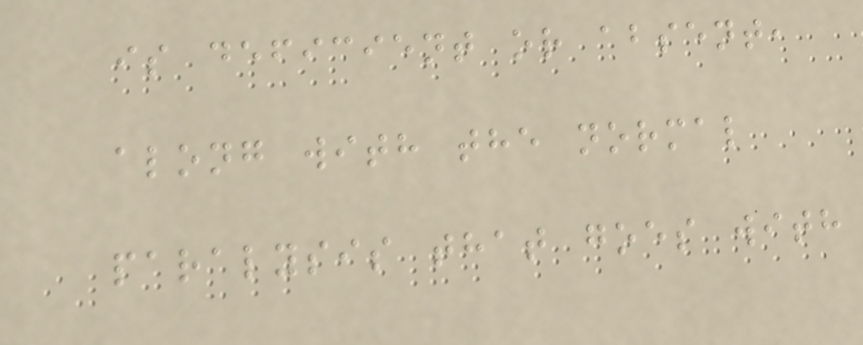is deficient or absent,
along with the normal
paralysis that goes with
